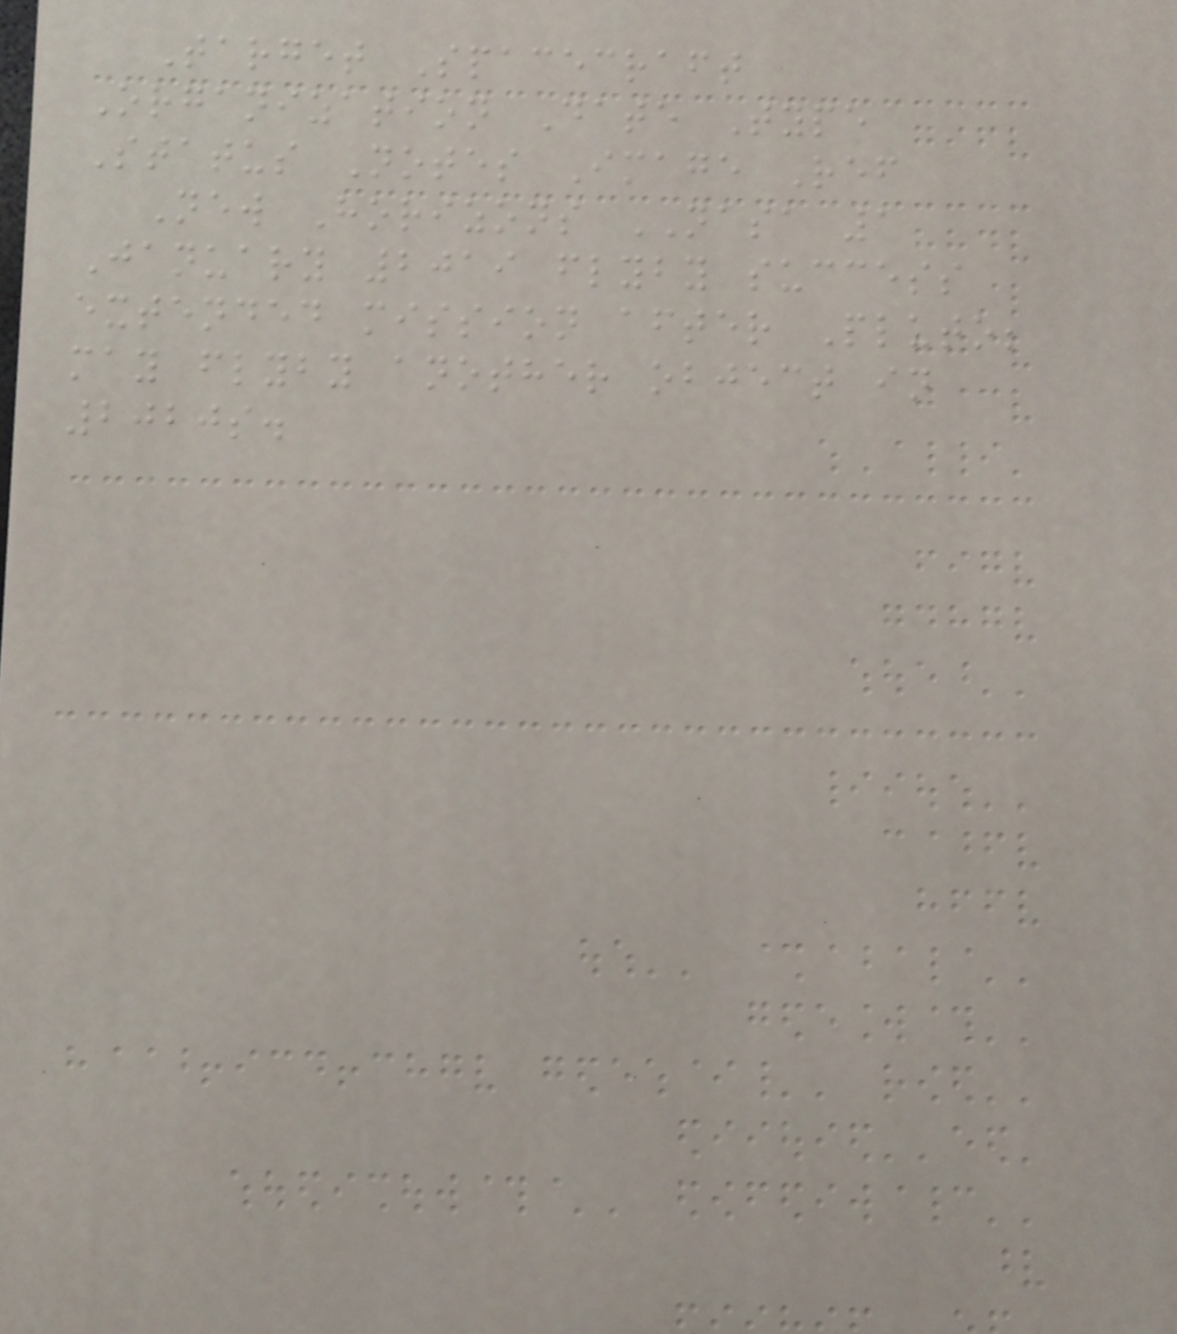Target Spacecraft
Organization Date Type
Status Notes Image Ref
New Horizons NASA 1
January 2019 flyby success
extended mission after Pluto;
may flyby another object in
2020s.
